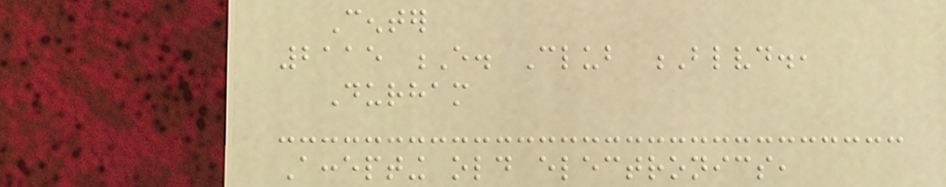Center
2115 E. Club Blvd.,
Durham
Accepting old electronics,
